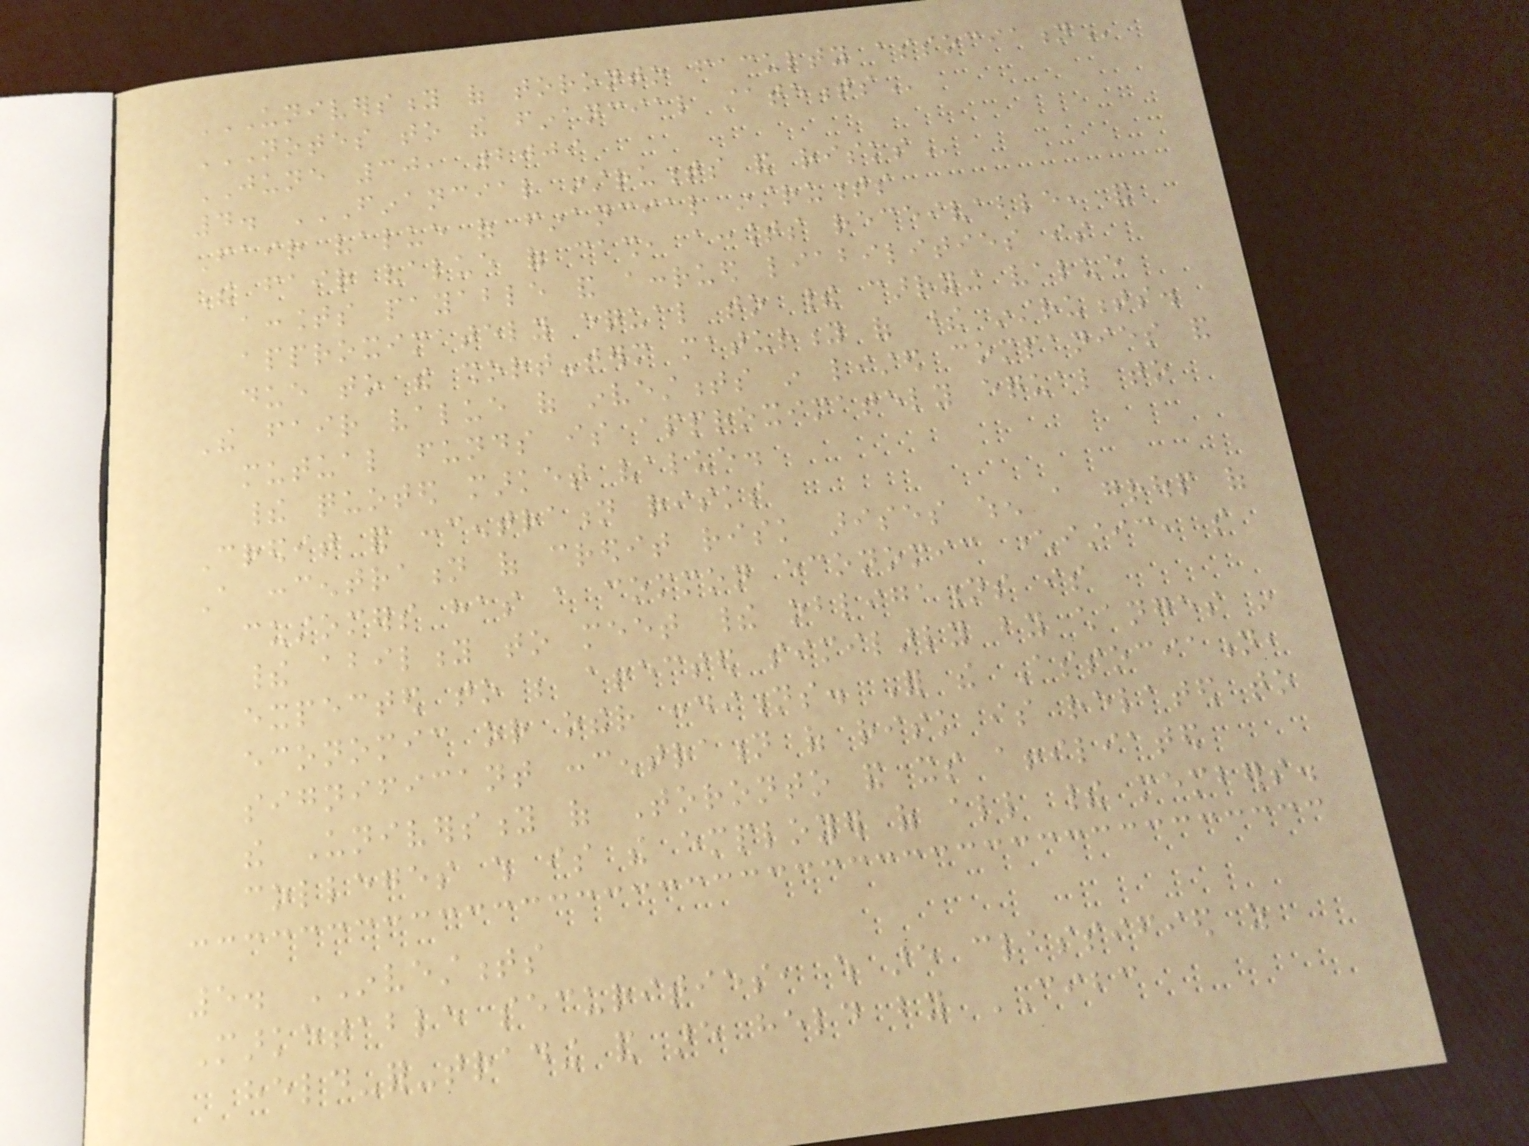UNIVERSITY OF TORONTO FACULTY ASSOCIATION
NOTES TO THE FINANCIAL STATEMENTS
JUNE 30, 2009
4. FINANCIAL INSTRUMENTS AND RISKS
Fair value of financial instruments
The fair value of cash, accounts receivable, and
accounts payable and accrued liabilities is
approximately equal to their carrying value
due to the short-term maturity of these instruments.
The fair value of investments in listed companies and
mutual funds is approximately equal to
their quoted market value.
Credit and concentration risks
A concentration of credit risk arises when a group of
customers has a common economic characteristic, so
their ability to meet their obligations is
expected to be affected similarly by changes in
economic or other conditions. For the Association,
significant concentration of risk is related to
the University of Toronto and its affiliated
colleges which is the employer of all their members.
5. INVESTMENTS
Marketable securities, which are classified as
held-for-trading and are held by CIBC
